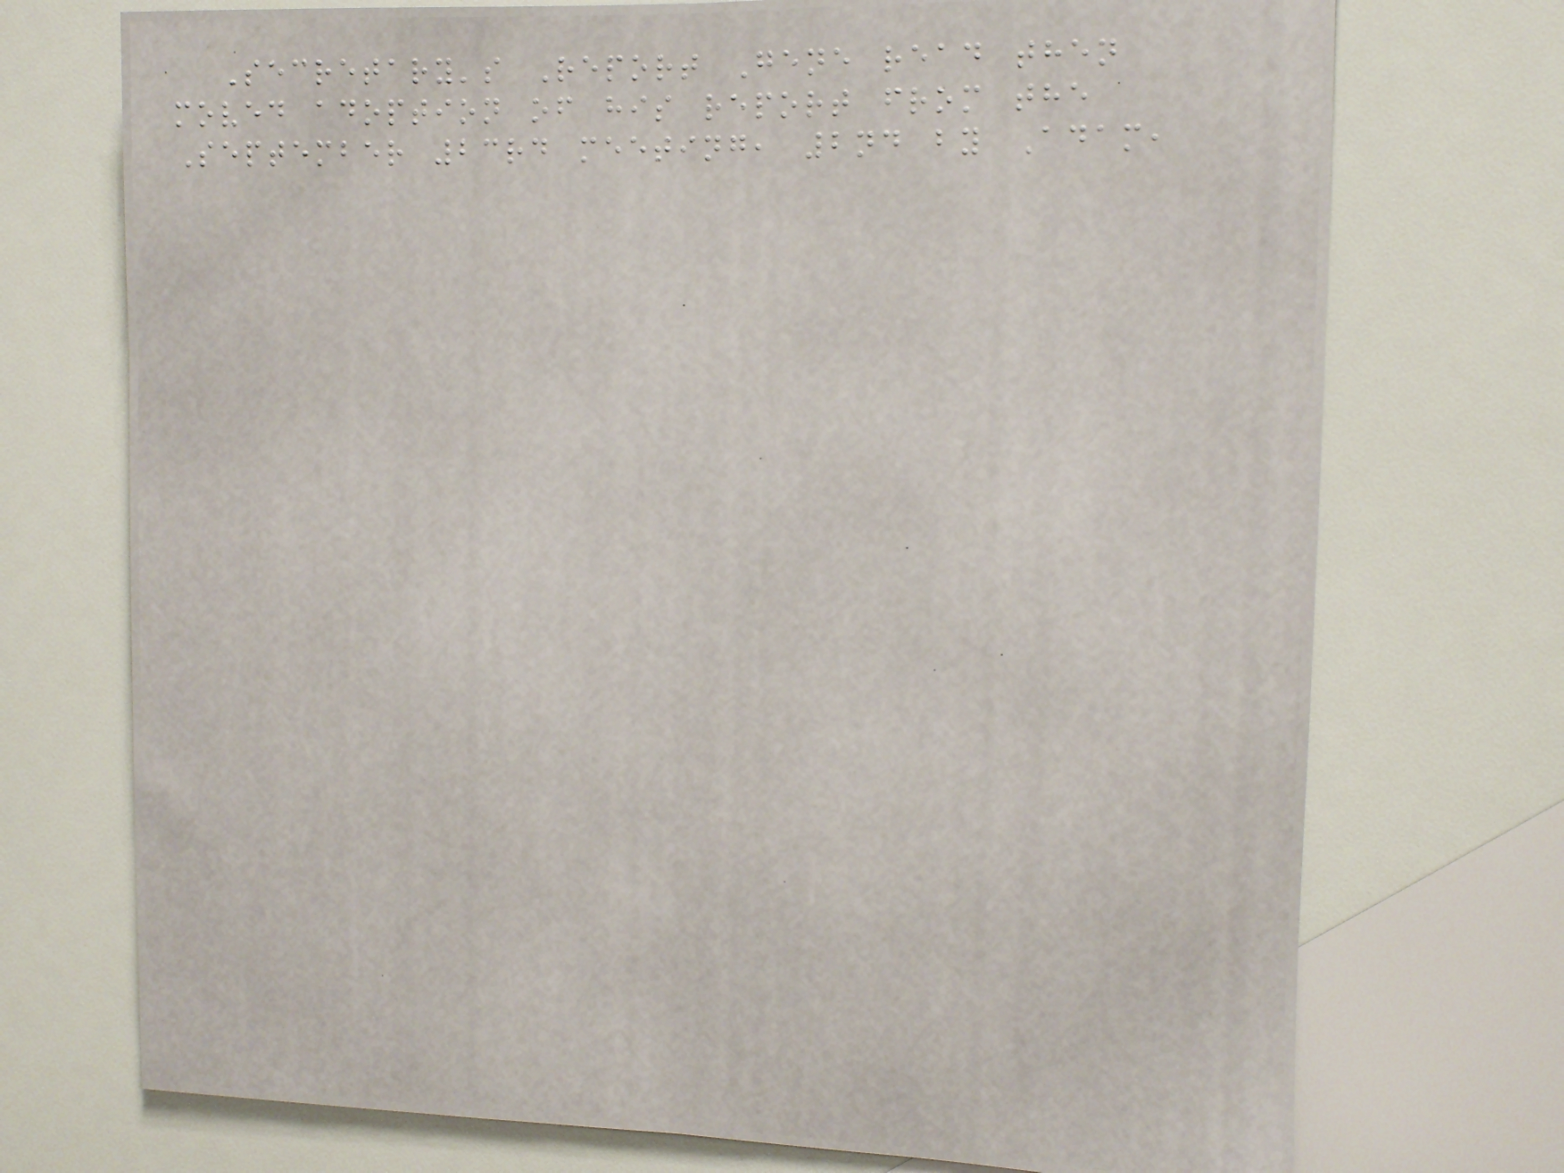Secretary's Report Gene read then
moved adoption of his report from the
September 23rd meeting, 2nd by Adam,
